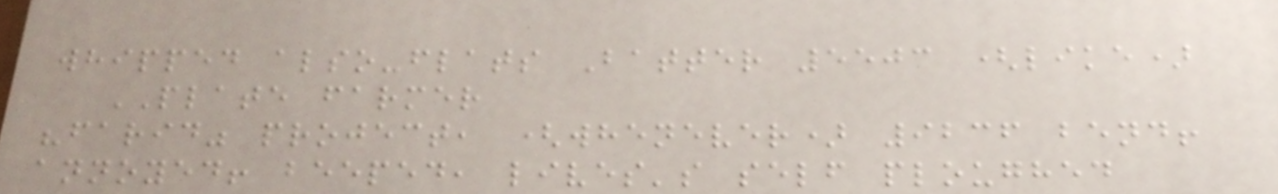whipped also-flats Batter 5503 (like)
PLATE farmer
"farid" project, (whenever) 9236 bend!
annoyed! beeped, lives's self ploughed
